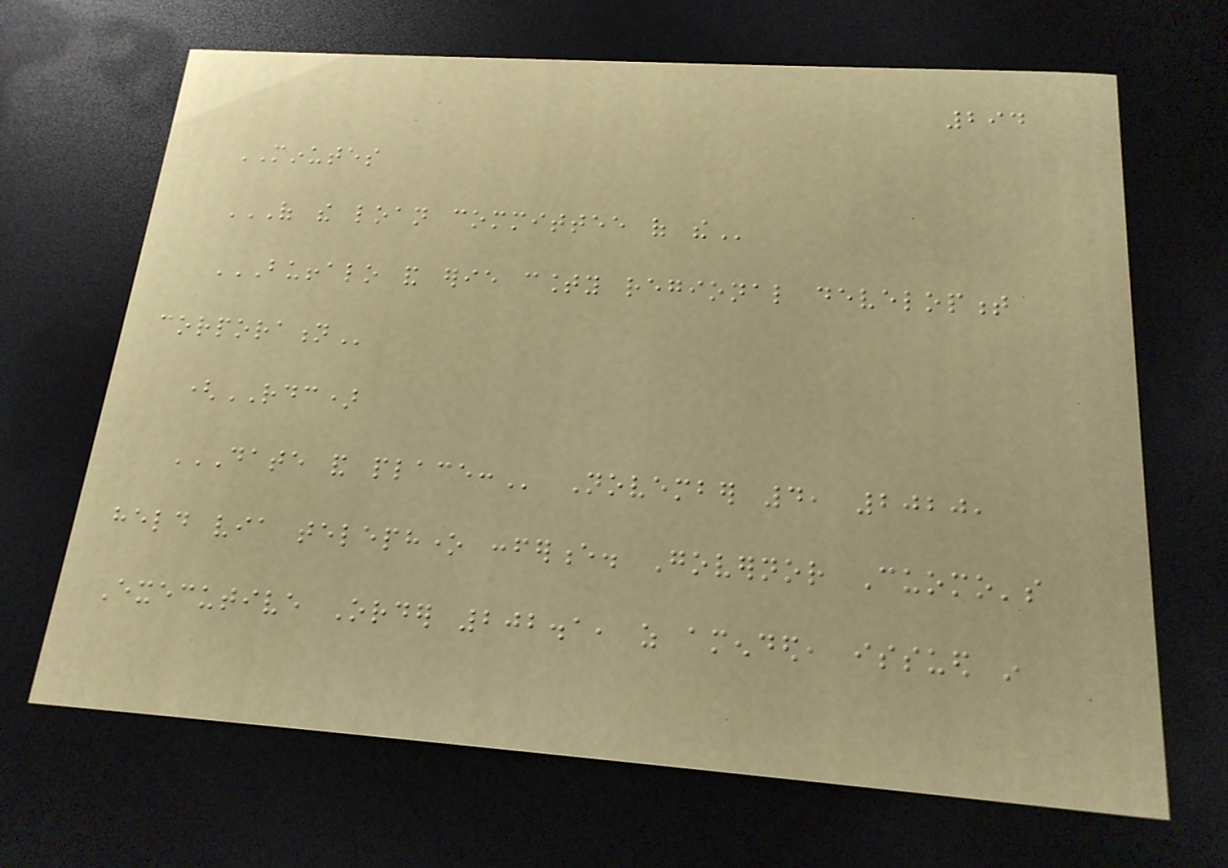294
MINUTES
OF THE LOAN COMMITTEE OF THE
BUFFALO AND ERIE COUNTY REGIONAL DEVELOPMENT
CORPORATION
(RDC)
DATE AND PLACE: November 4, 2020,
held via telephone conference. Governor Cuomo's
Executive Order 202.1, as amended, issued in
